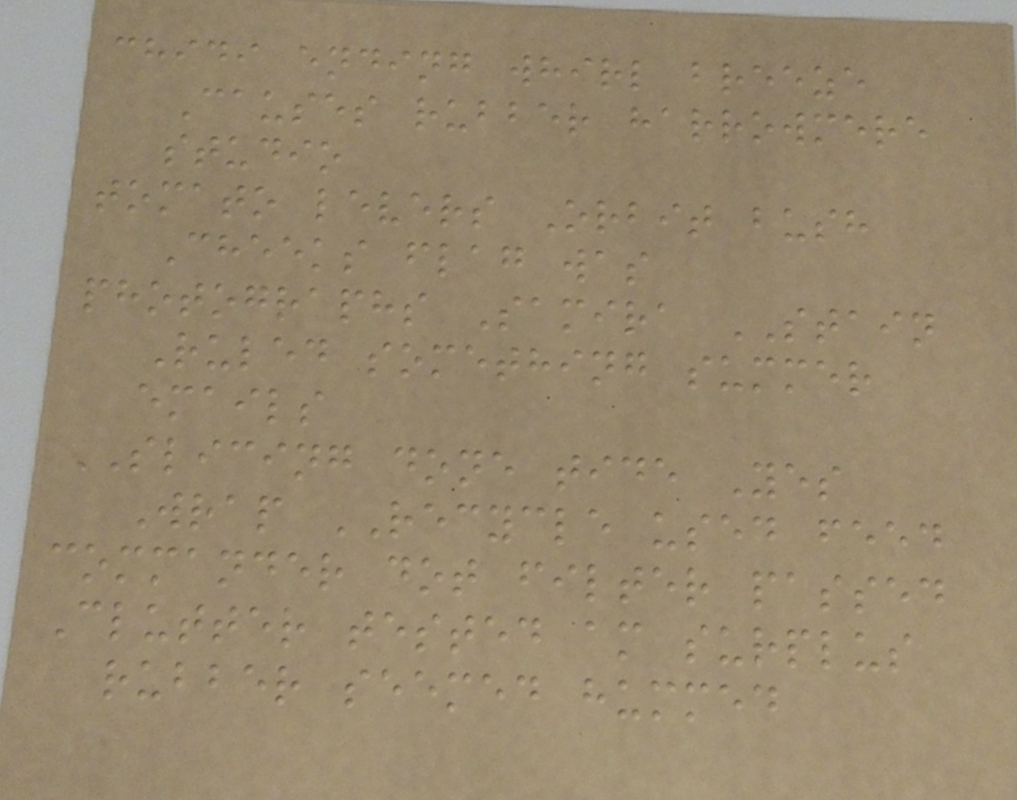chidi ending whirl breeze
Causes rubber harrowmere
studio
tomato levers Orbit bush
Cheeks flag was
photographs Samira STAIN
Ruled something summer
emails
SLICING done tide Yes
Wrap RECYCLE used feed
commander dot filter passed
Clutter tested am surplus
rubber seemed hummed
